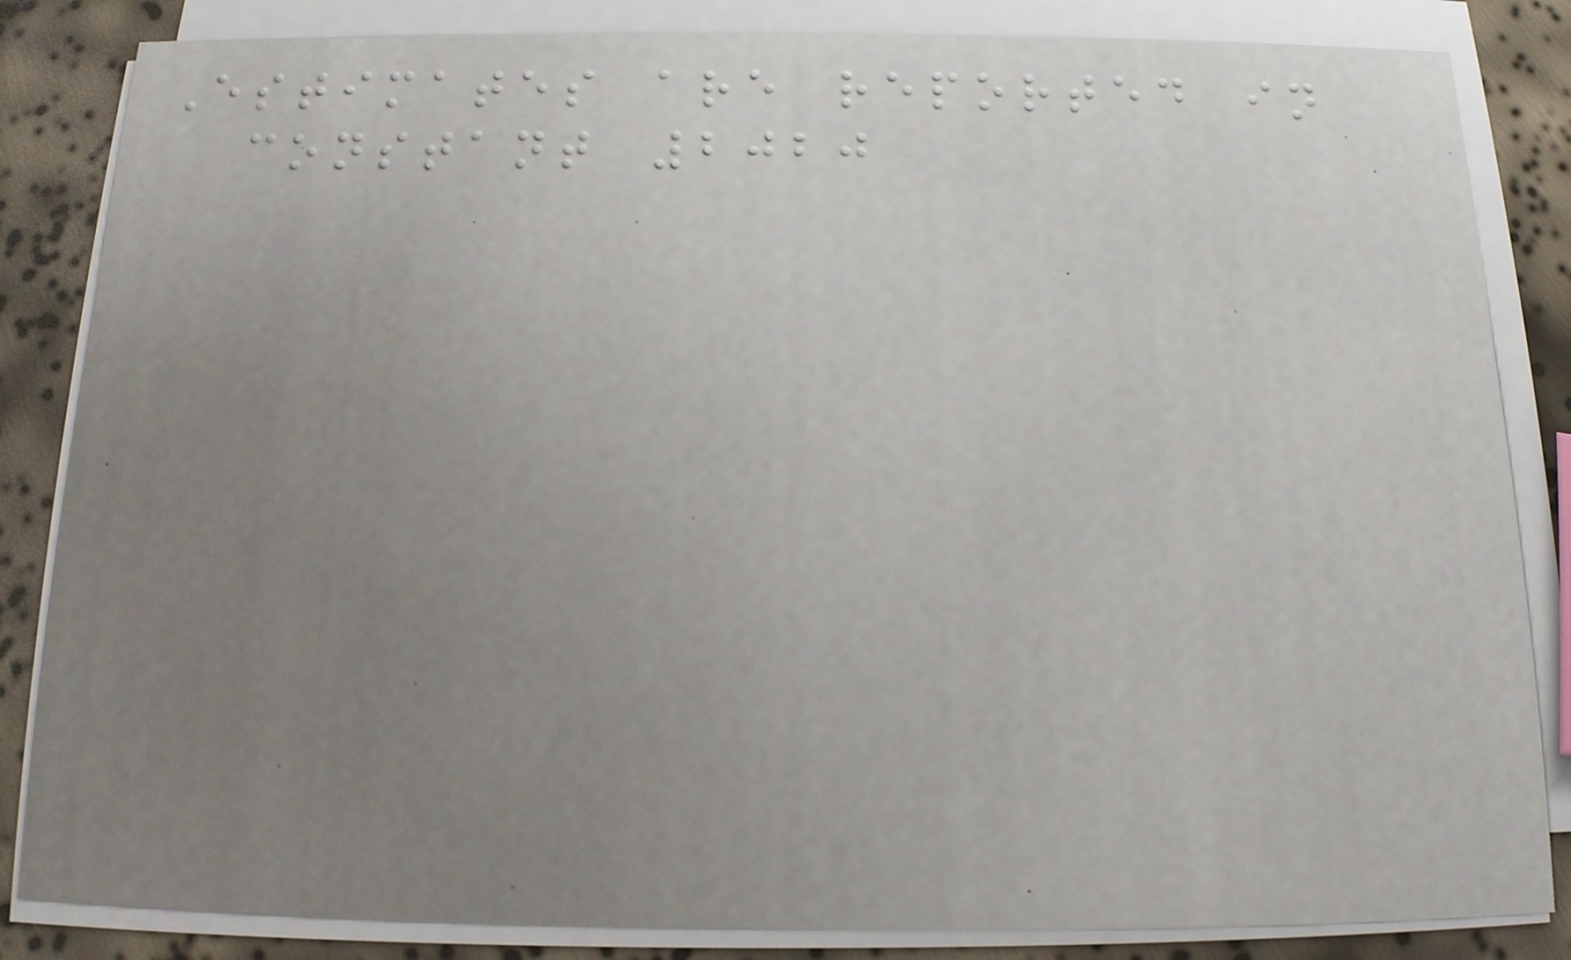Estimates are reported in
constant 2020
